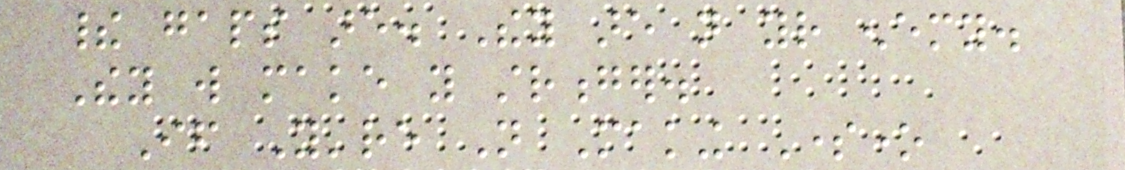their gaps are. They are not your enemy.
They will make you stronger.
If You're Not Making Someone
